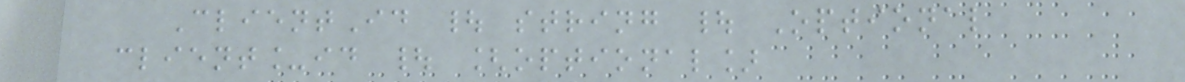ClientId | string | Optional
client_id | [optional]
